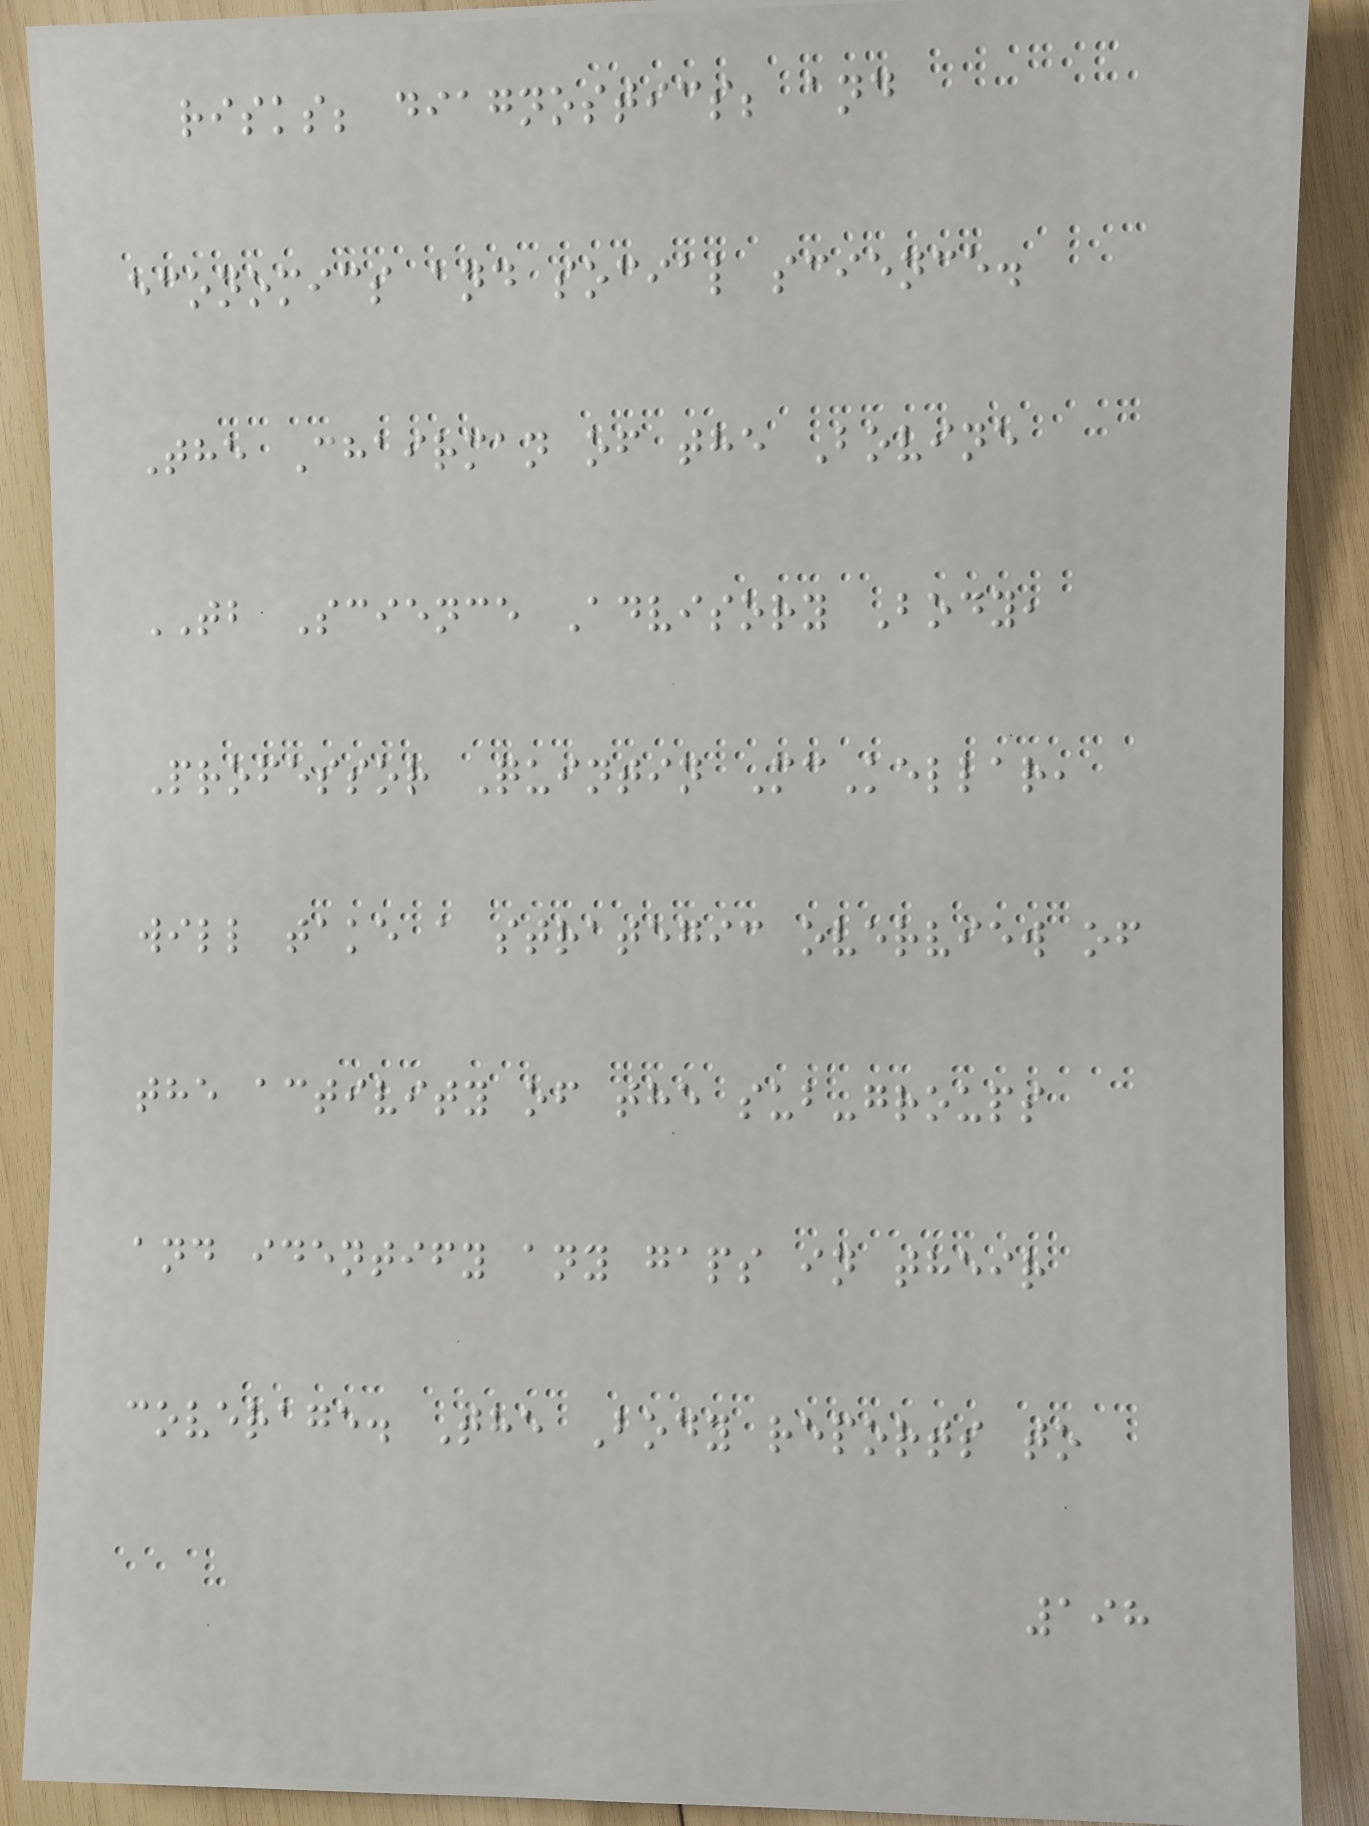risks; diagnostics; and
economics and social science.
The Chairman of the Bovine
TB Science Advisory Body,
Professor Quintin McKellar,
will take a strategic overview of
the activity of the sub-groups
and identify any gaps in their
coverage. The Body reports to
198
